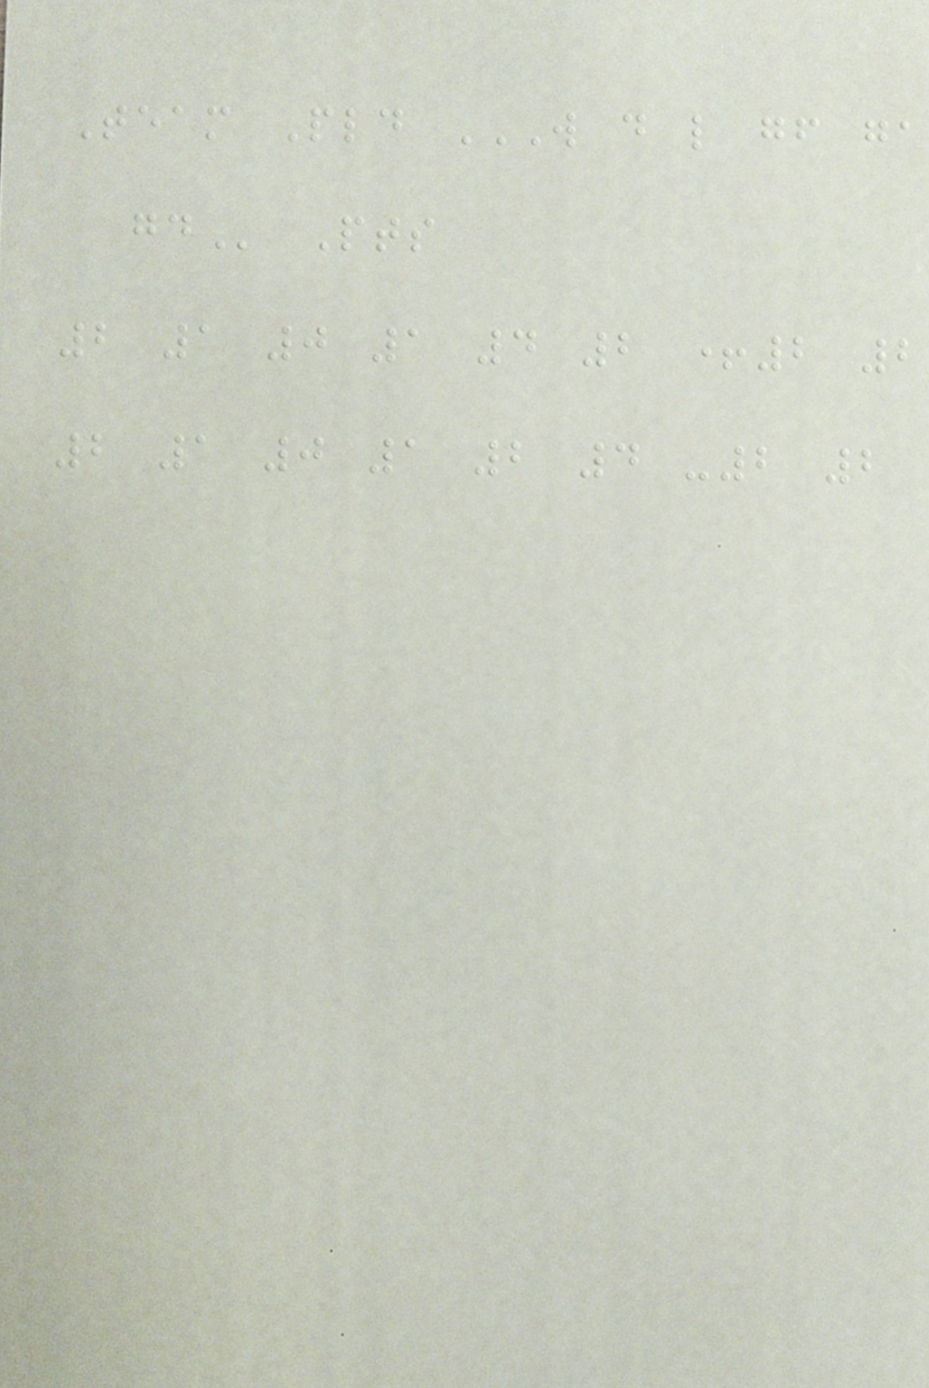Team Pld W D L GF GA
GD Pts
2 1 0 1 4 2 +2 2
2 1 0 1 2 4 -2 2
